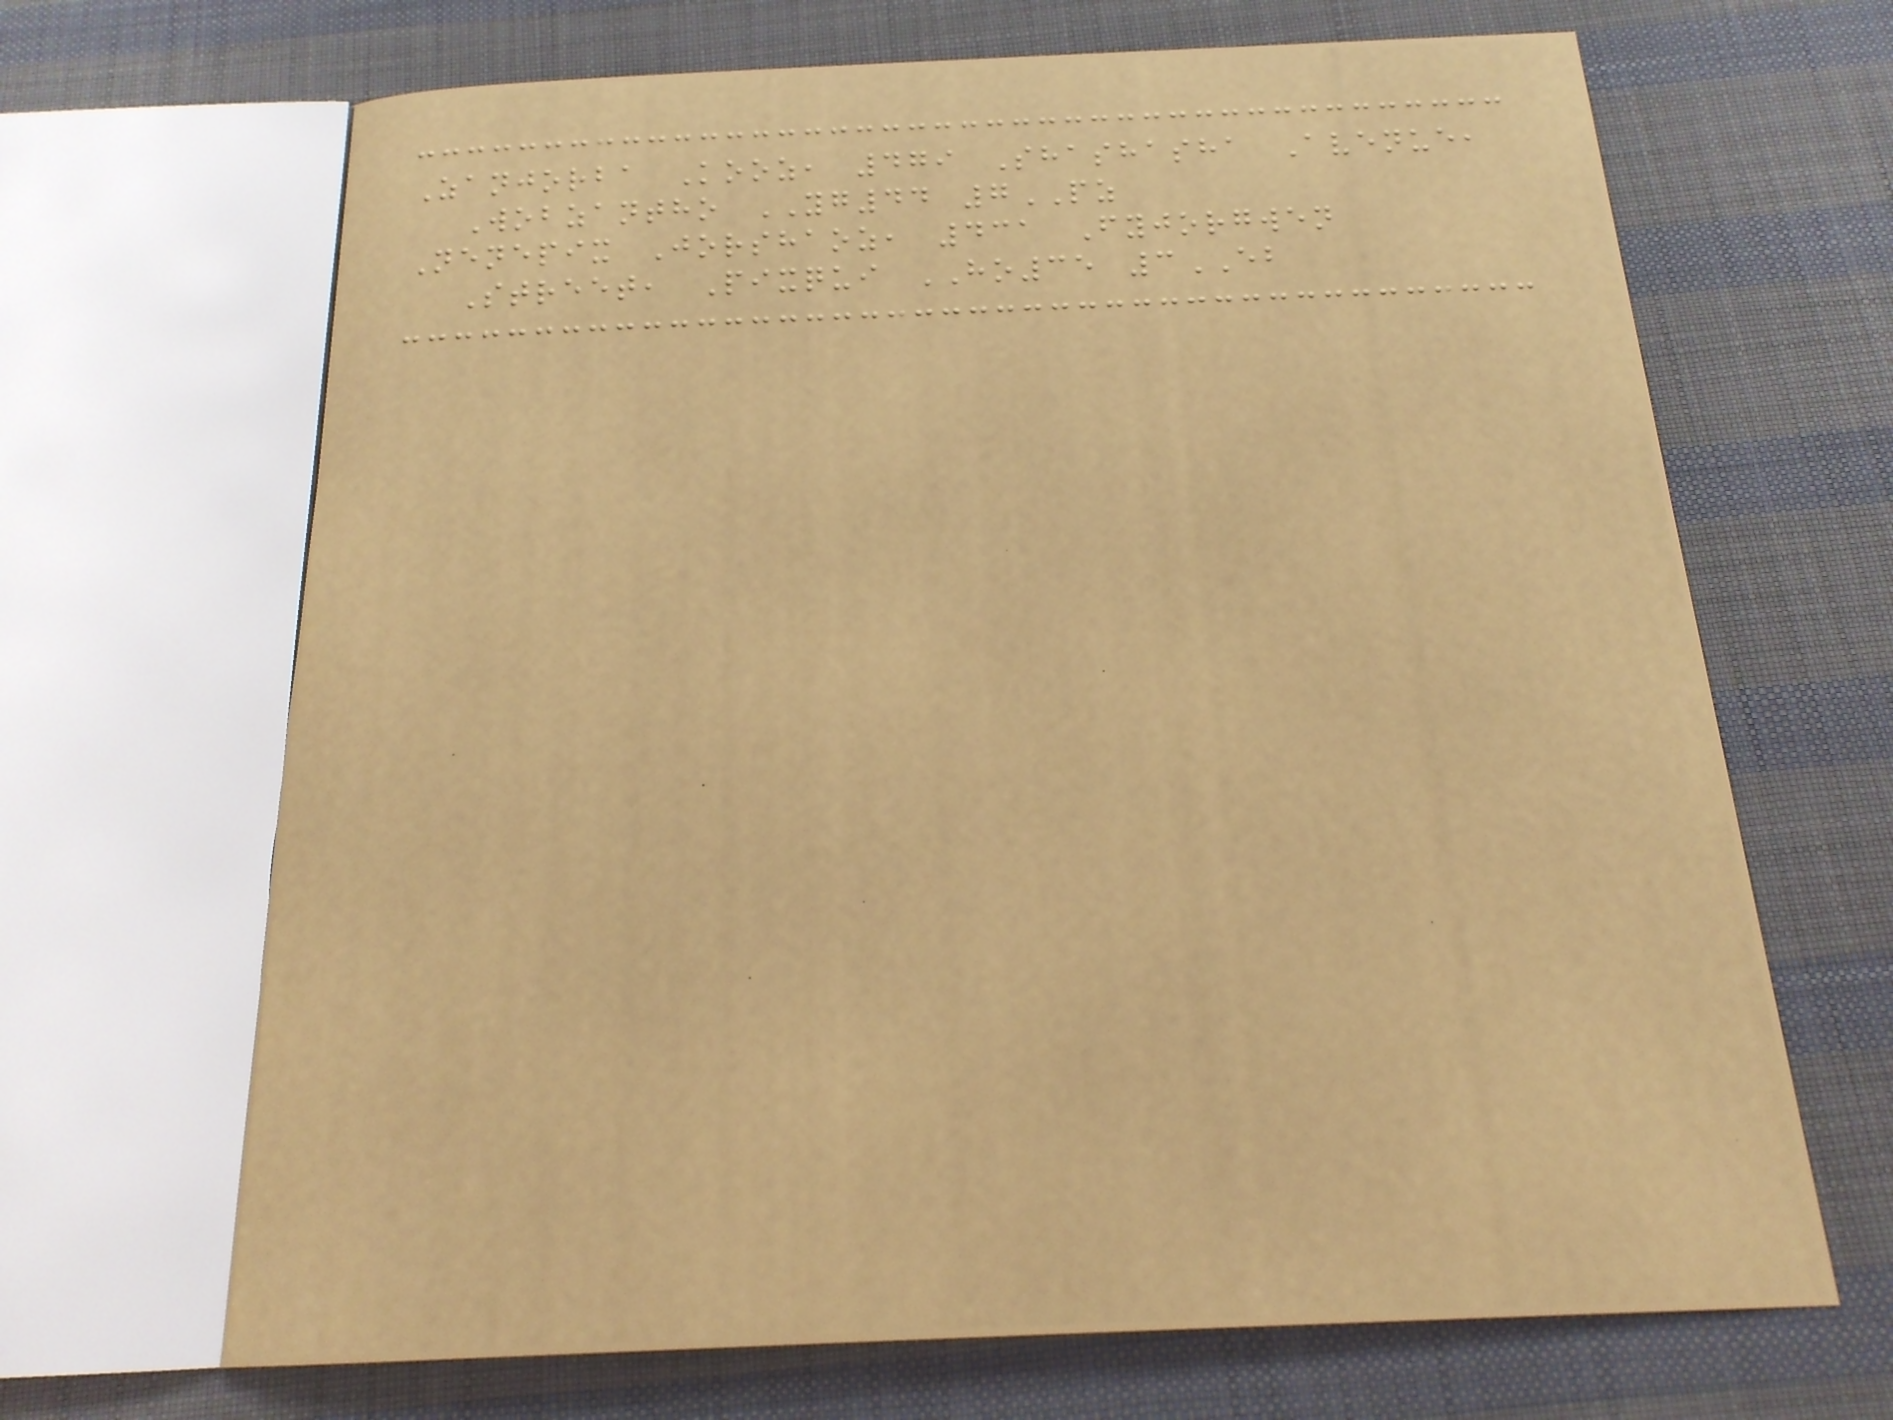Zanjorba Kooz, 479 Shashasha Avenue,
Wobzantho YG44 7PZ
Nenepix Jorshaoz, 431 Fyjorgwen
Street, Pixqui HO35 3EB
